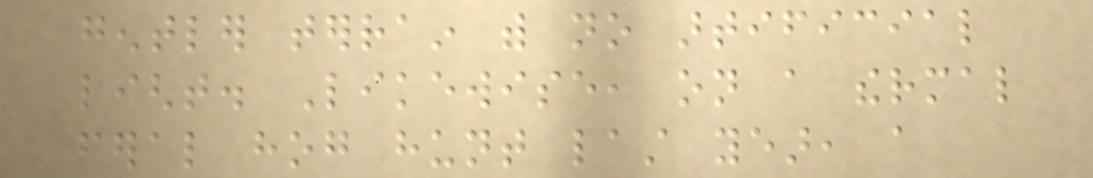gentler terrain with no artificial
light. Likewise, on a thermal
feral hog hunt last year, a
